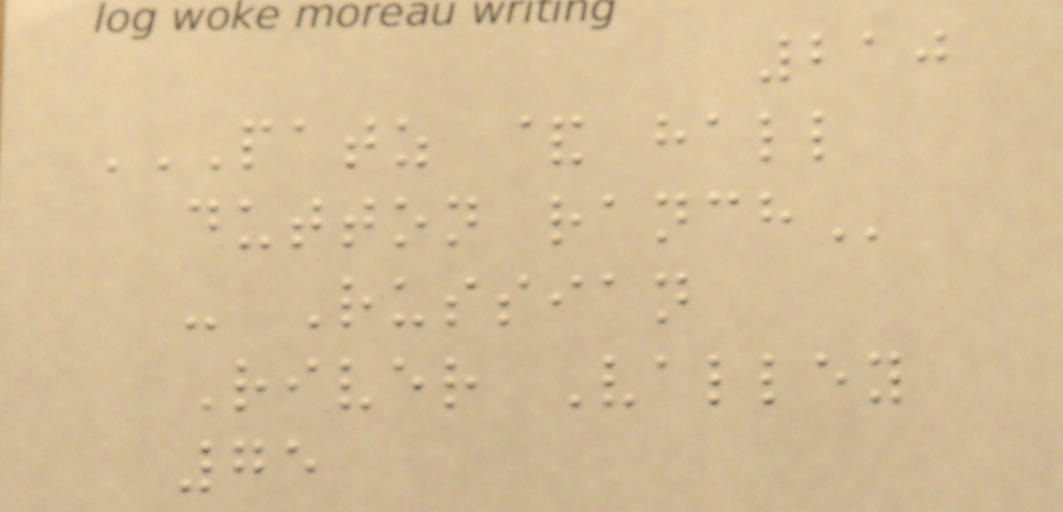210
PATZ & HALL
DUTTON RANCH
- Russian
River Valley
75
